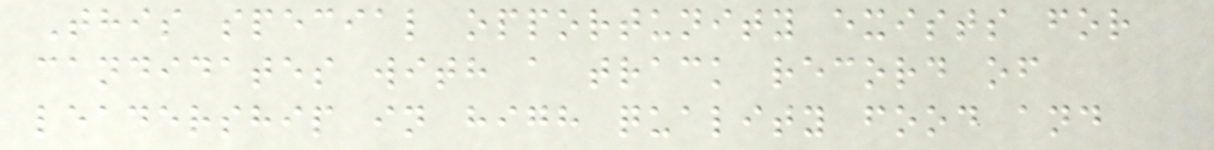This special opportunity exists for
candidates with a track record of
leadership in high quality food and
